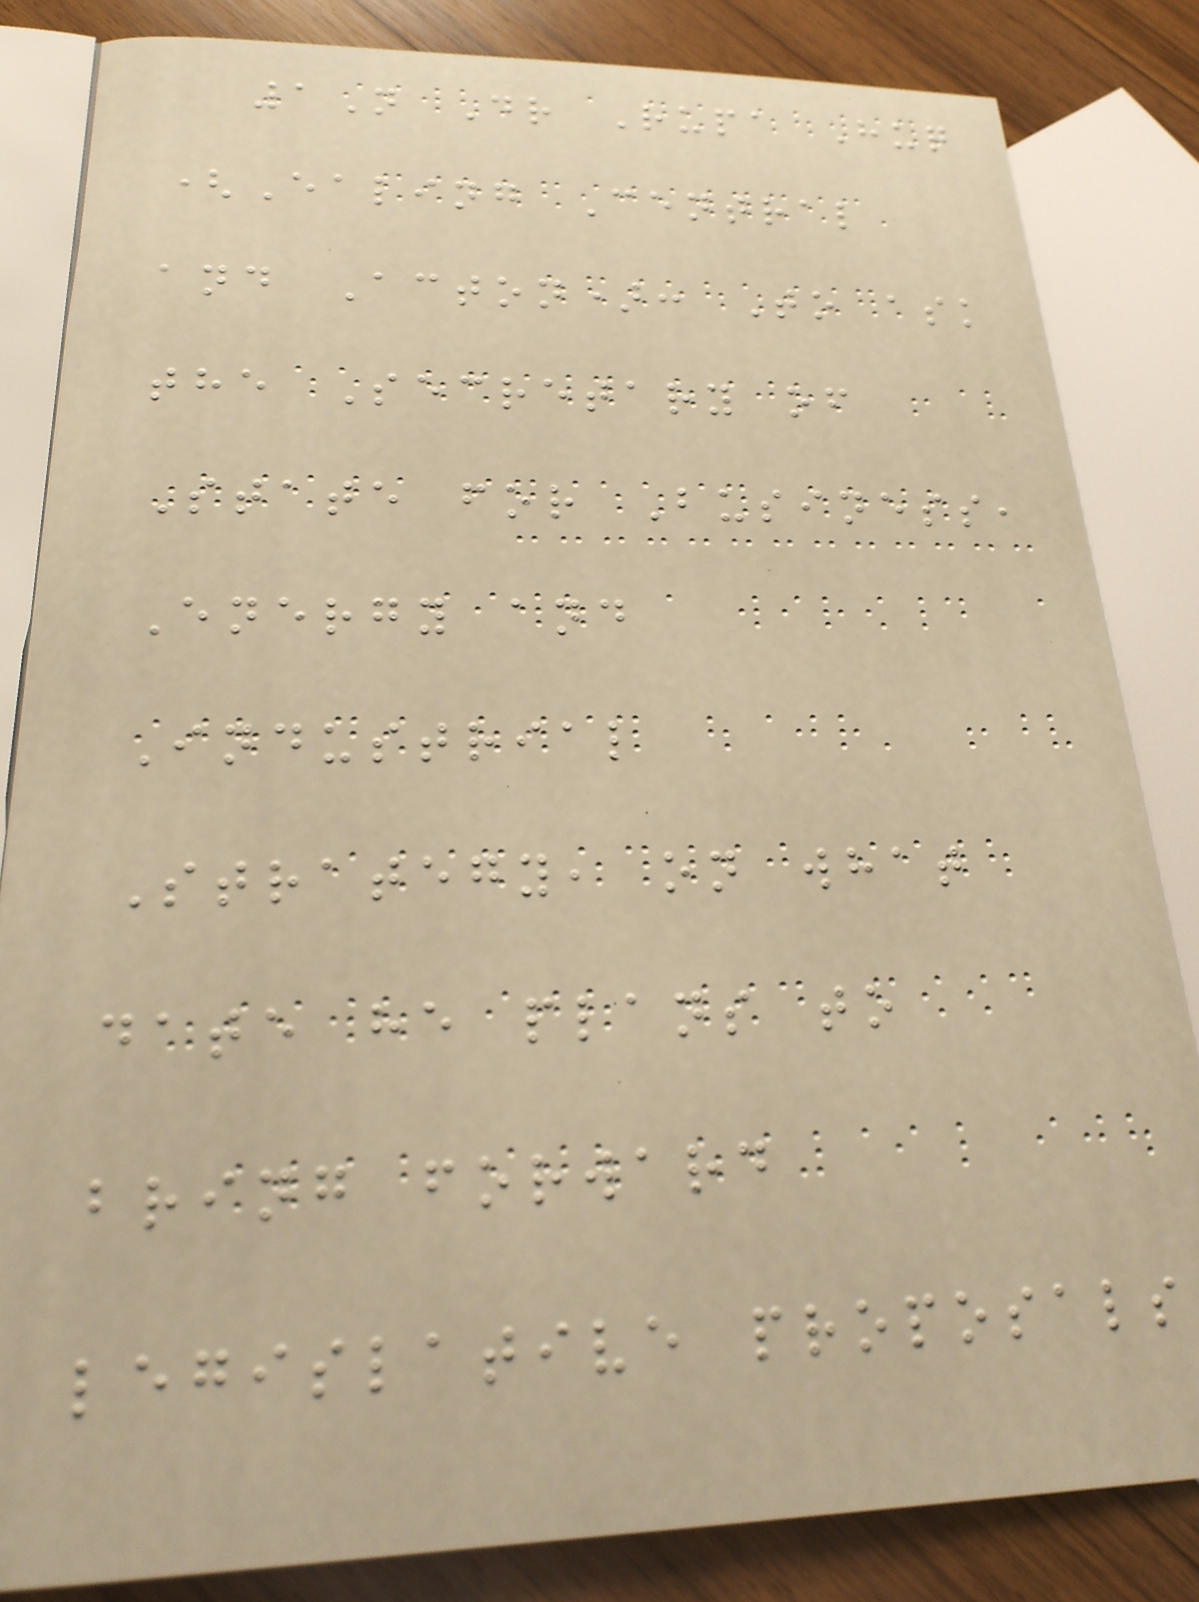1N Dr Rupa Huq
(Ealing Central
and Acton): To ask
the Secretary of
State for Business,
Energy and
Industrial
Strategy, on what
date he plans to
bring forward
legislative proposals
